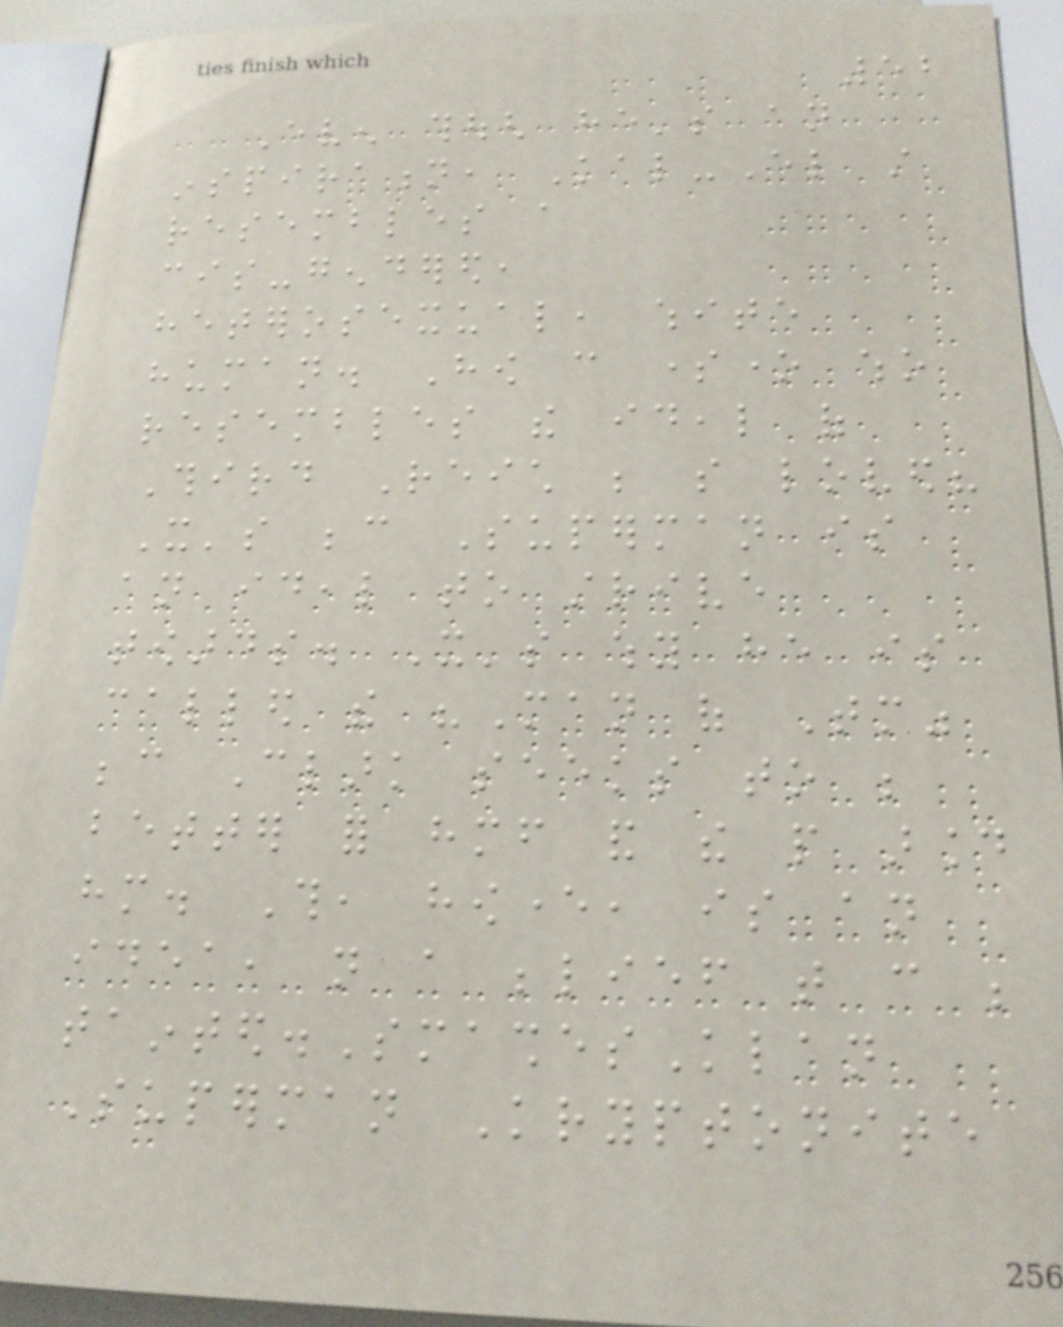52
Even though he's an
inspiration, Kal-El still
resembles a
cis-gendered,
heterosexual, white
human. How can someone who
resembles the ideal of
Third Reich be so loved?
It's because Superman is
an ideal to strive
towards. It's why he is
called the "Man of Tomorrow"
because Clark seeks to be
better for himself and the people around
him. This, however, is an
idea, not a belief that can be
tainted.SmashesKlan
Superman Kryptonite
